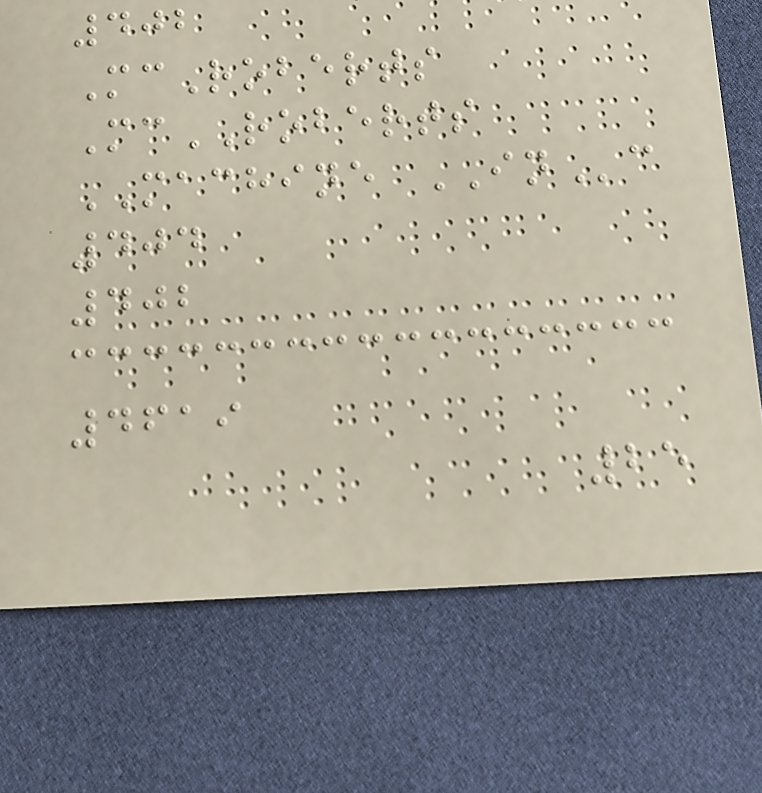402
McRoberts
McROBERTS
MACHINE INc
404
402
4619
25
